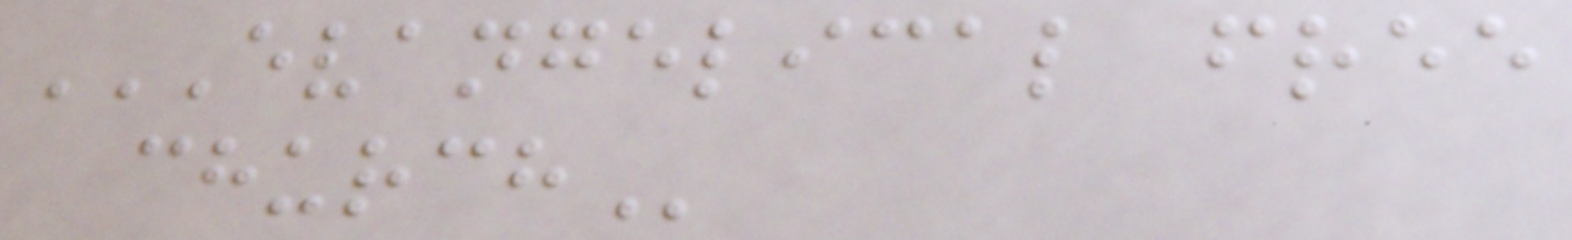EVANGELICAL FREE
CHURCH
